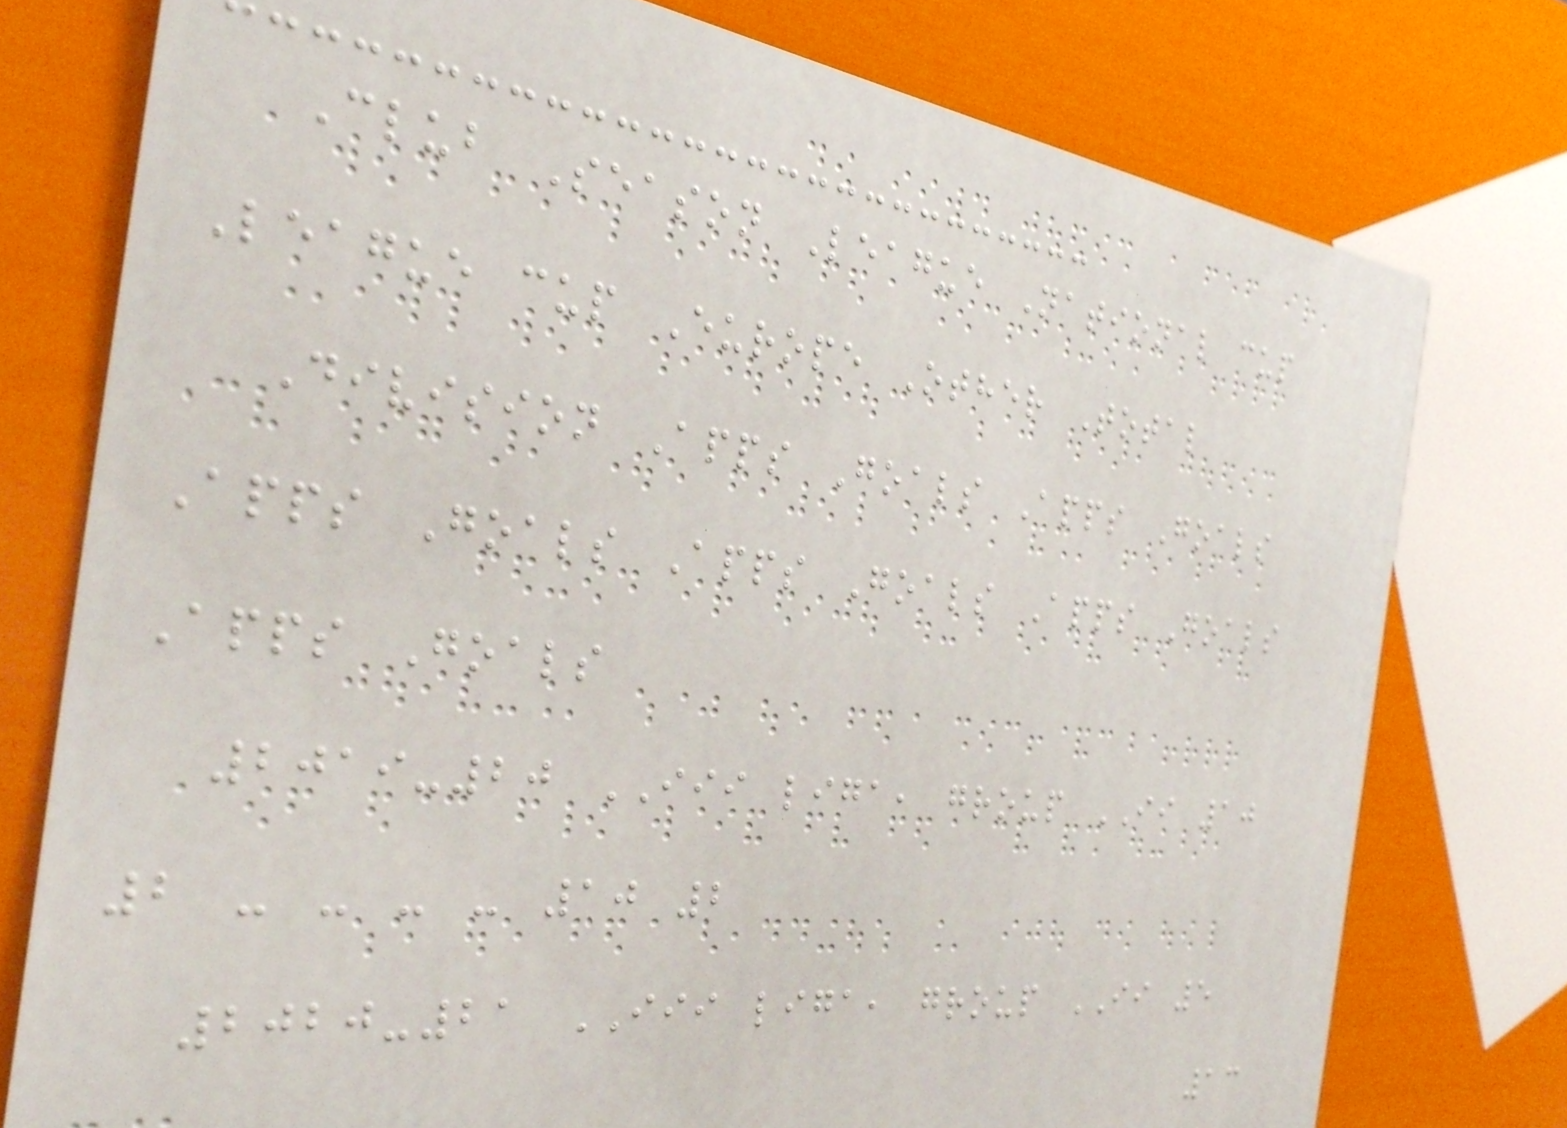Club Season League National cup
League cup Europe Other Total
Division Apps Goals Apps Goals
Apps Goals Apps Goals Apps Goals
Apps Goals
2019-20 III liga, group II 10
2 - - - - 10 2
2020-21 III liga, group II 5
13
